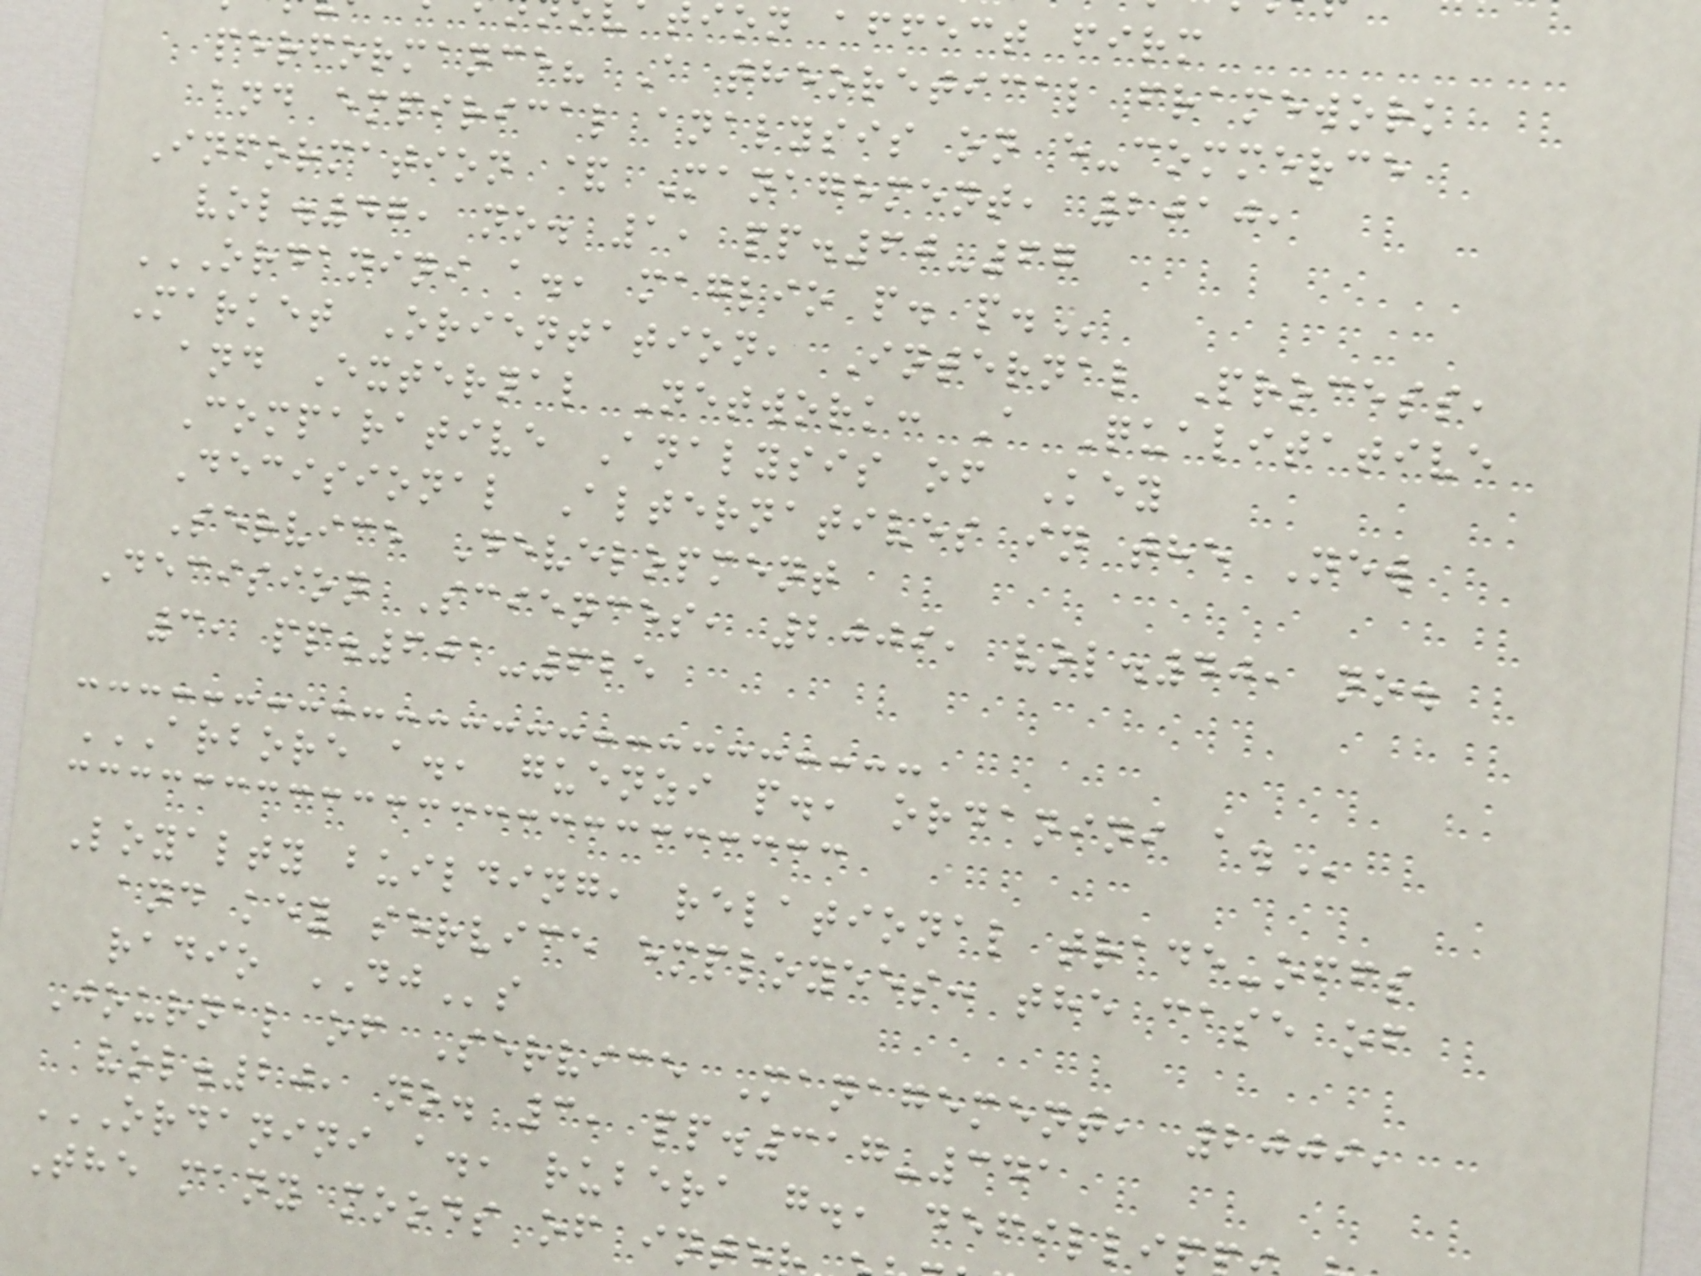ion affect firm
performance? A theoretical framework
and empirical analysis on e-commerce
Information & Management, 2010,
vol.47, no. 1, pp.60-67
ORDANINI A., MAGLIO P. P.
Market Orientation, Internal Process,
and External Network: A Qualitative
Comparative Analysis of Key
Decisional Alternatives in the New
Service Development
Decision Sciences, 2009, vol.40, no.
3, pp.601-625
ARBORE A., GUENZI P., ORDANINI A.
Loyalty building, relational trade-offs
and key service employees: the case of
radio DJs
Journal of Service Management, 2009,
vol.20, no. 3, pp.317-341
The many moods of int
